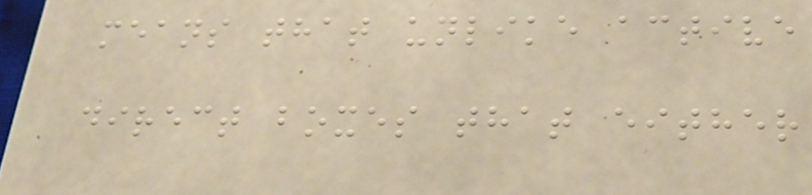means that unlike active
direct boxes that either
